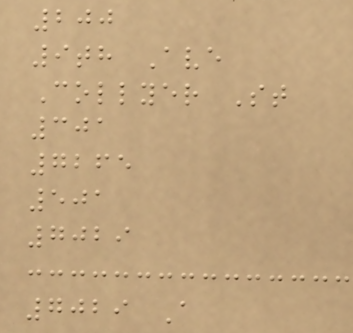200
9th Ave
Collyer St
301
7265
501
7029
7029 A
